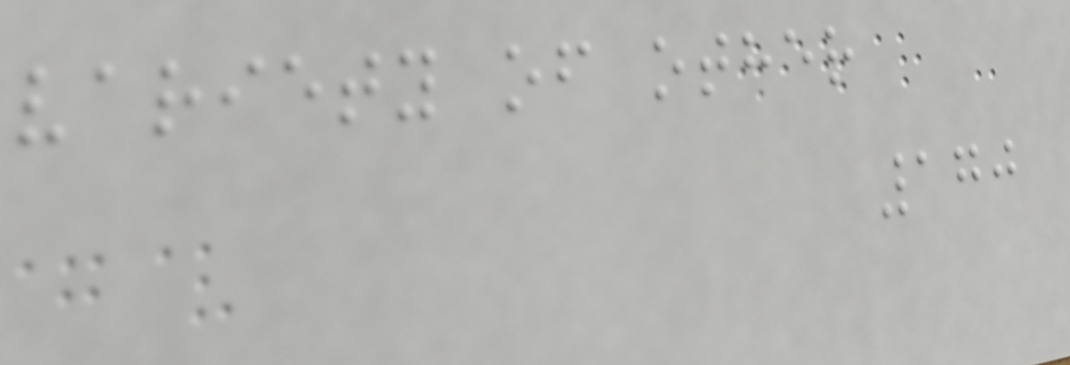variety of other
170
